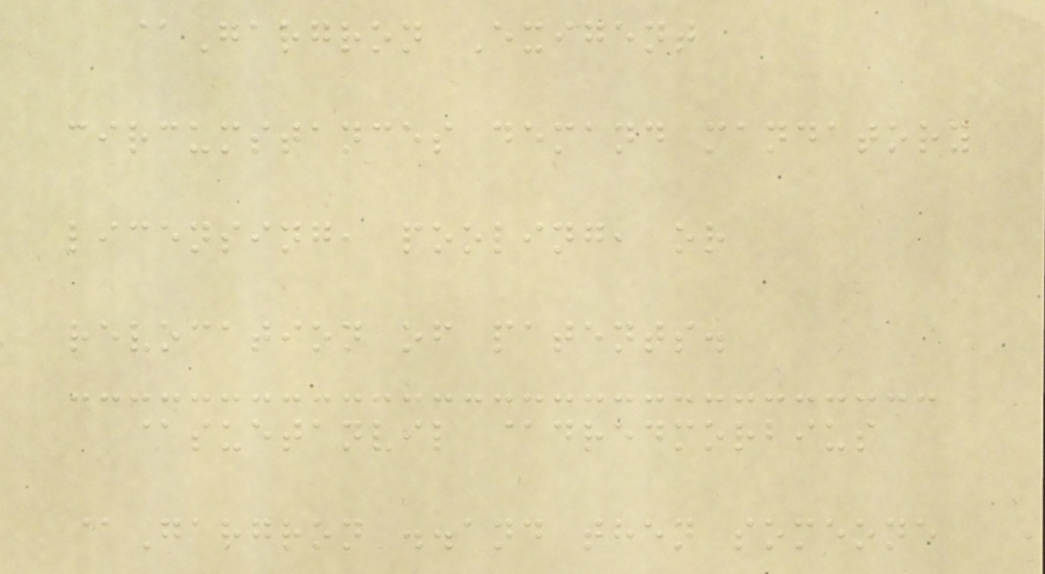@Gargron Exigent
circumstances demand mandatory
licensing, pooling, or
revocation of patents.
@suetanvil @dredmorbius
@Gargron ..and then someone
